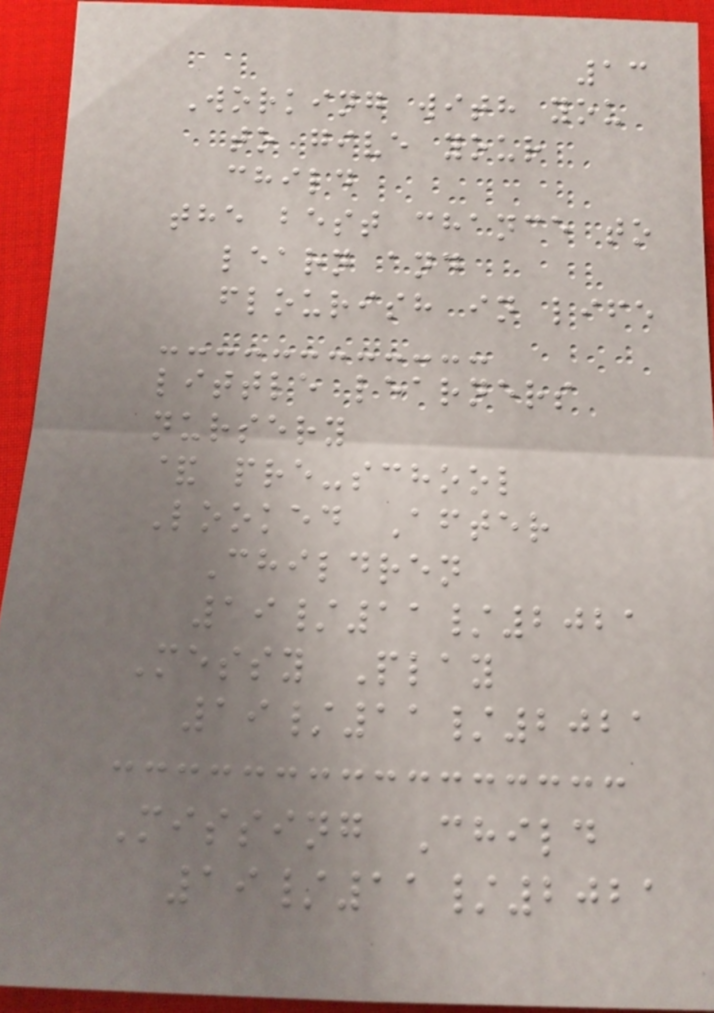13
Working with you
to give your
child
the best chance to
learn and
flourish in life
little learners
nursery
& pre-school
Looked After
Children
19/11/2021
Messy Play
19/11/2021
Missing Child
19/11/2021
